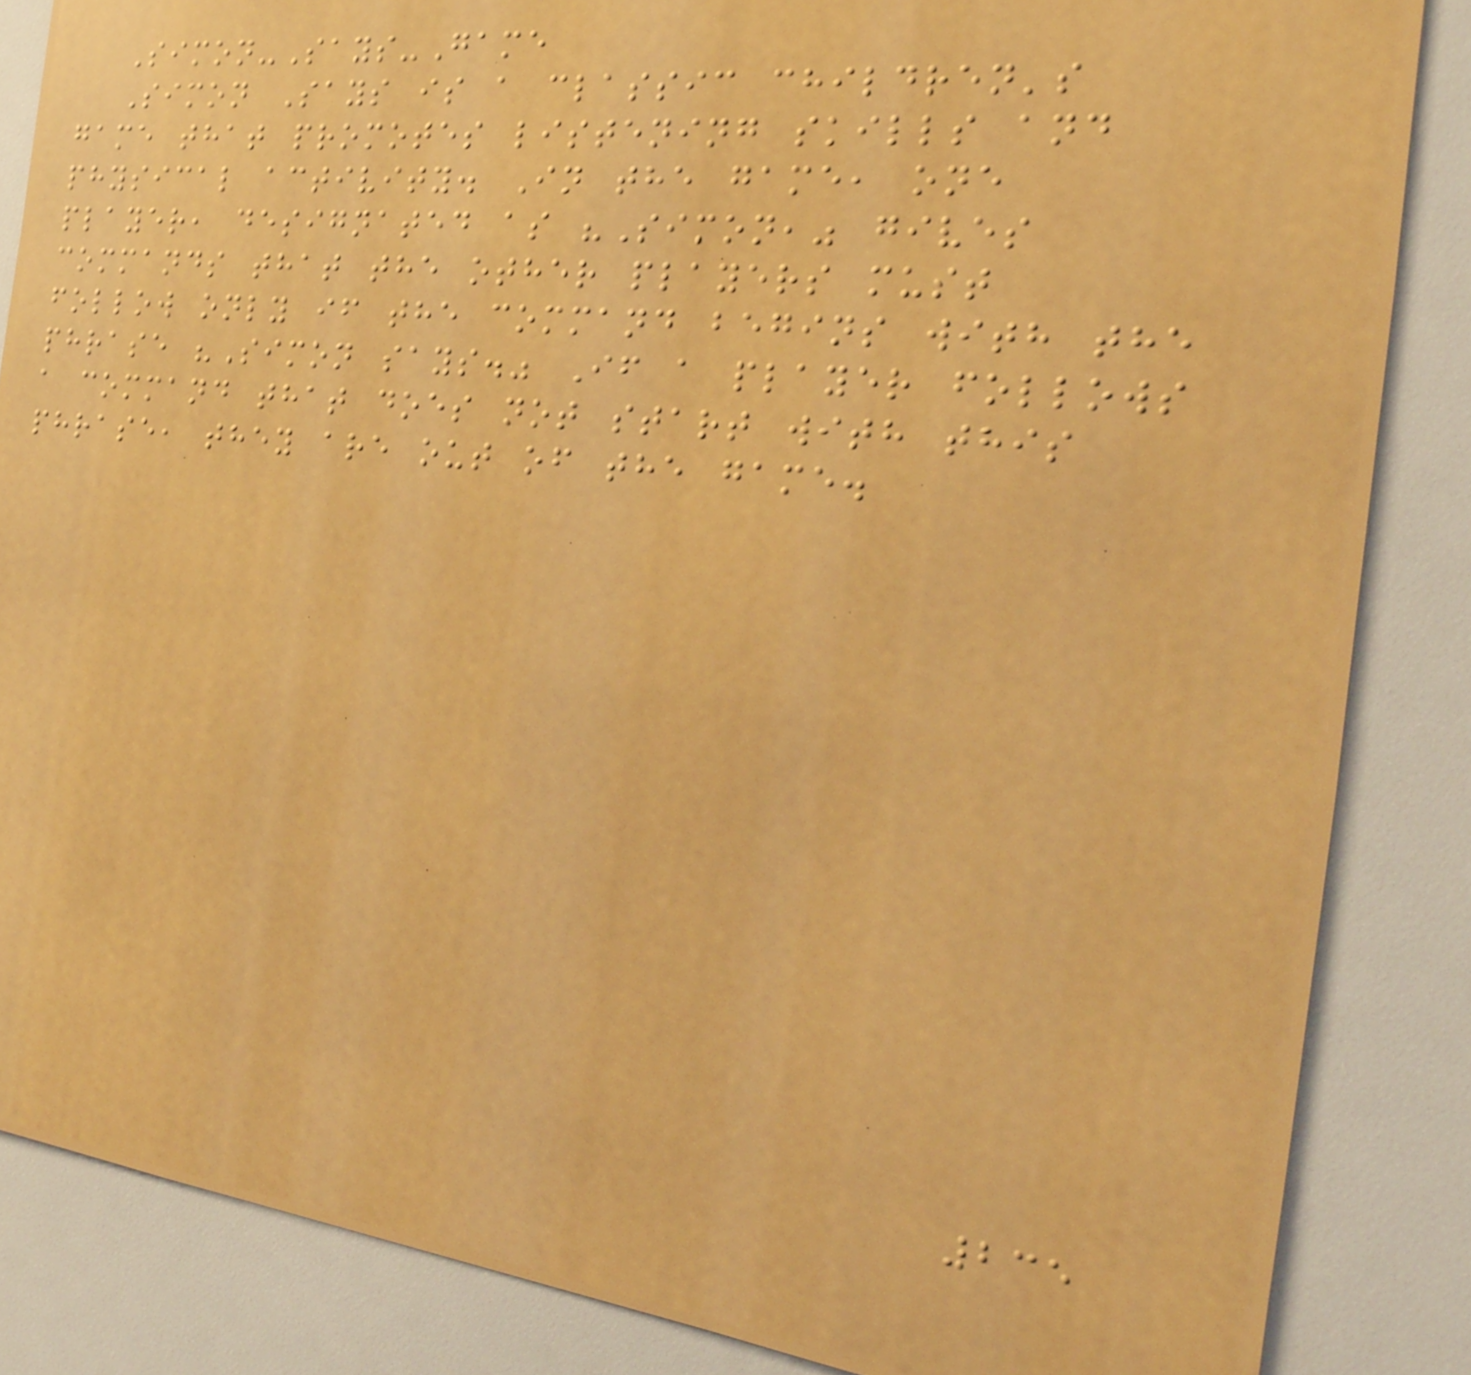Simon-Says-Game
Simon Says is a classic children's
game that promotes listening skills and
physical activity. In the game, one
player, designated as "Simon," gives
commands that the other players must
follow only if the command begins with the
phrase "Simon says." If a player follows
a command that does not start with this
phrase, they are out of the game.
235
